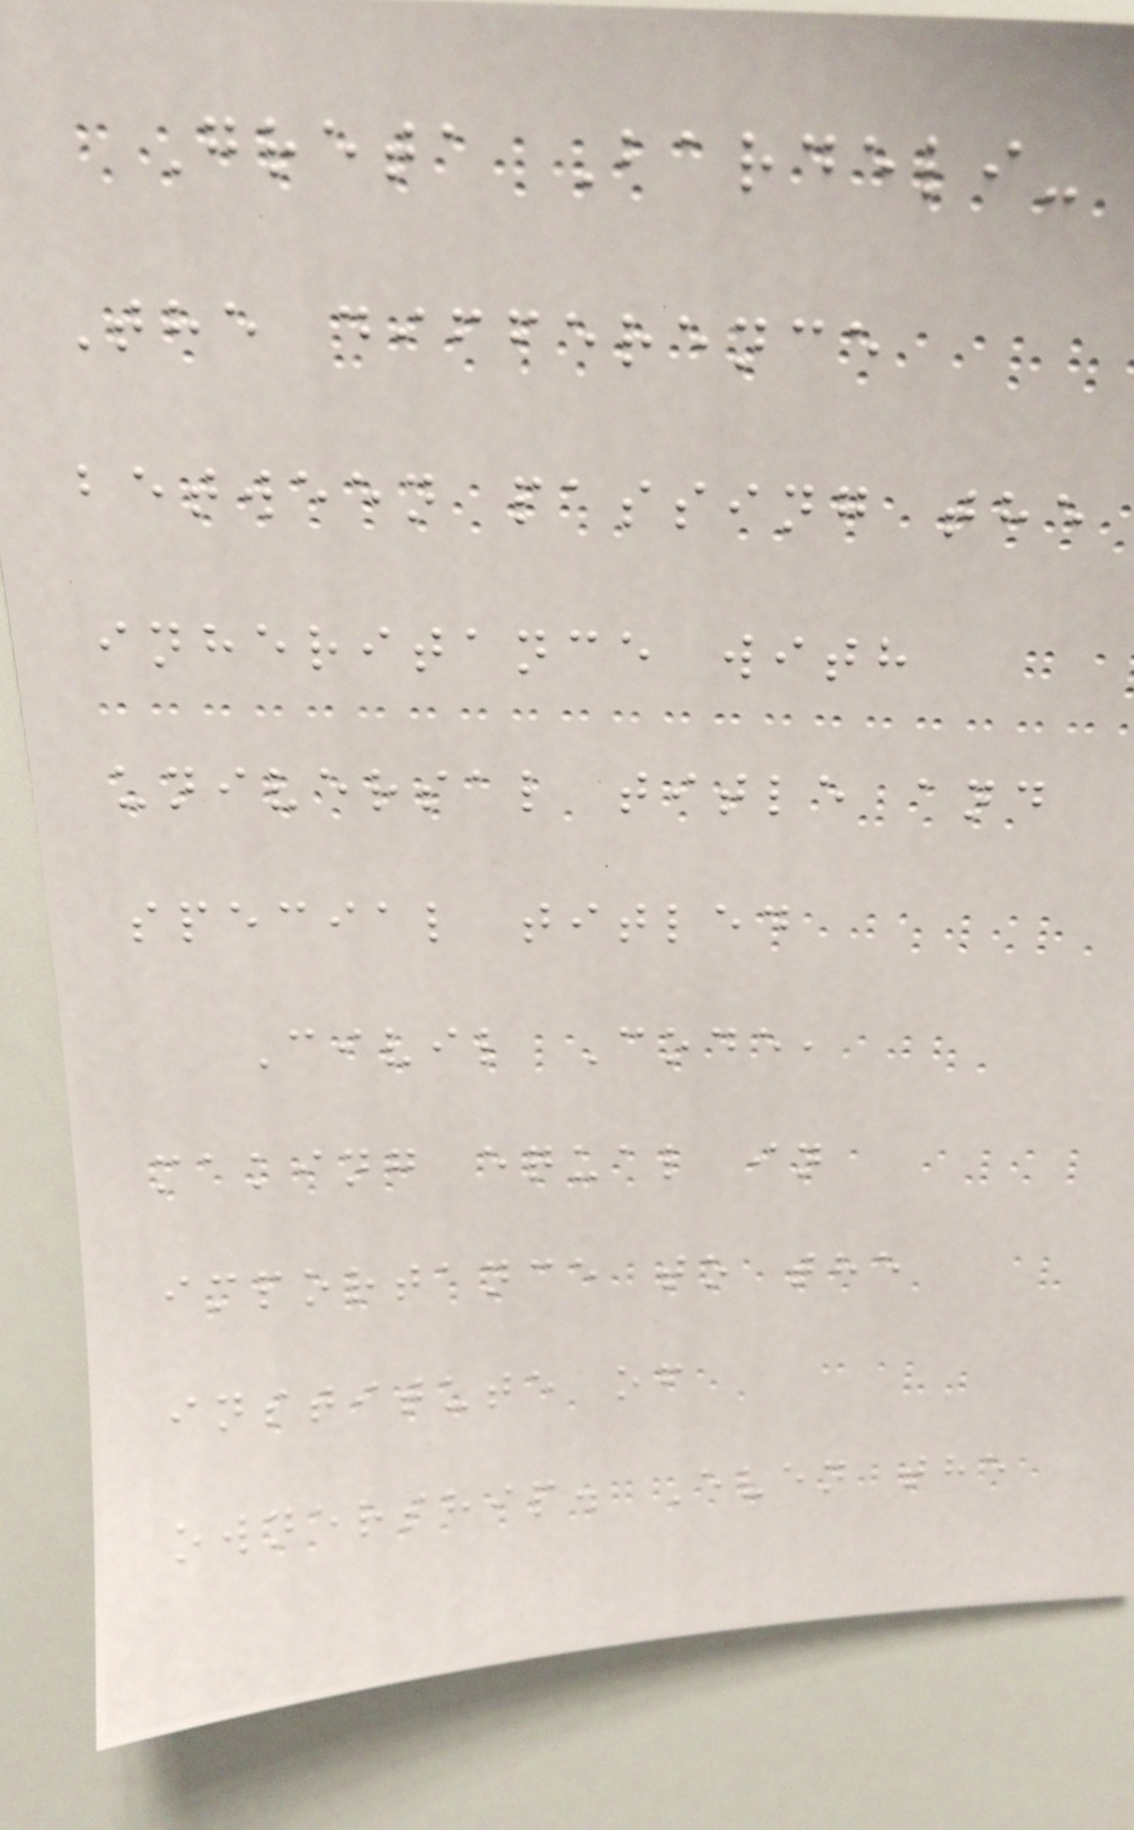Greta Bardeli-
The difference
between passing the
inheritance with
universal title and
special titled
Civil Code,
making equal in
importance to the
institute of
ownership. Even the
